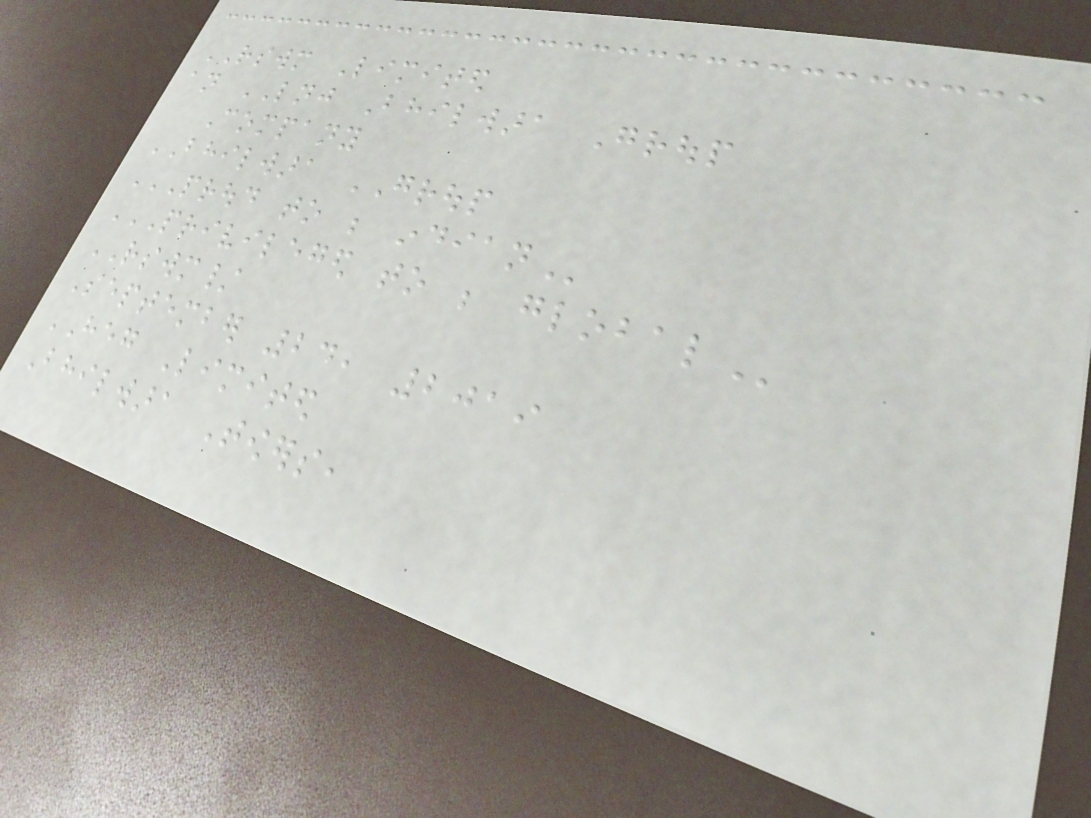RSWM Limited
an LNJ Bhilwara Group
Company
BHILWARA GROUP
PROUD TO BE INDIAN
PRIVILEGED TO BE GLOBAL
RSWM/
September 24, 2019
HEG Limited
Bhilwara Towers,
